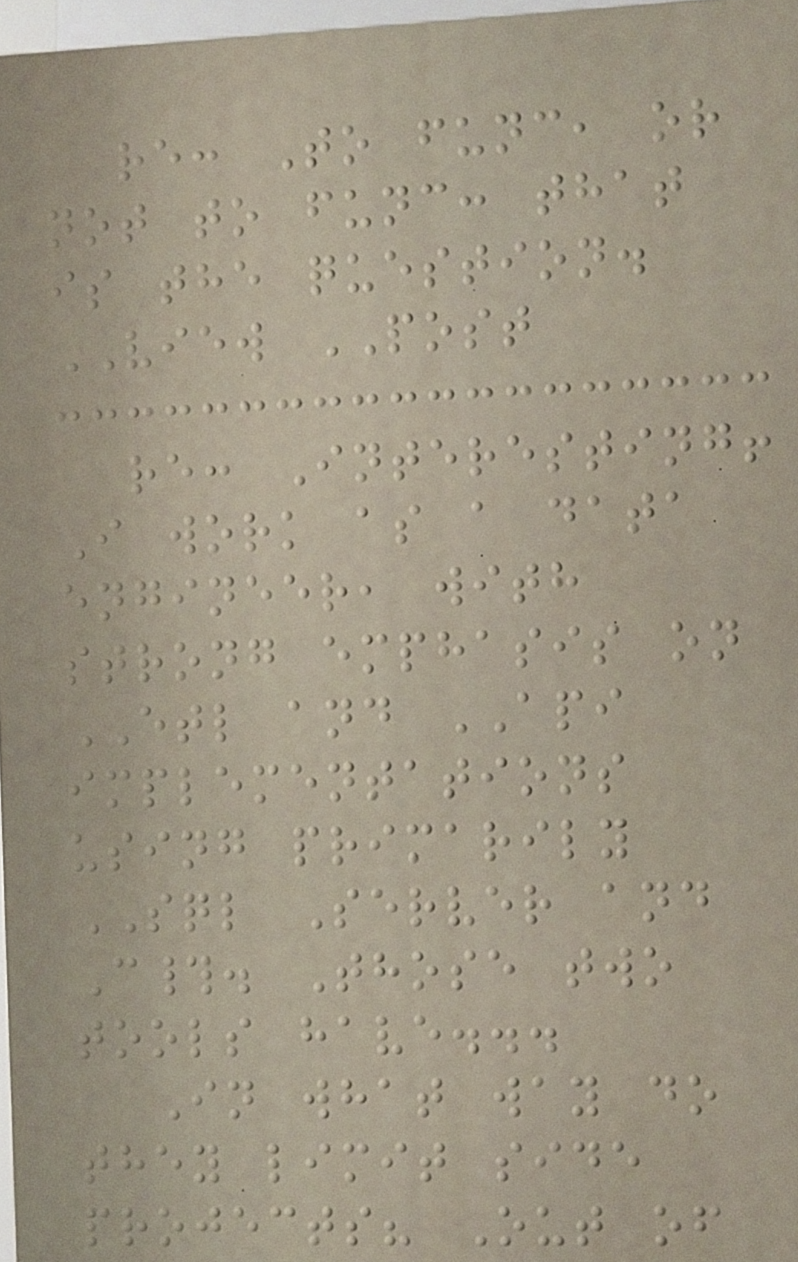re: To func, or
not to func: that
is the question.
VIEW POST
re: Interesting!
I work as a data
engineer, with
strong emphasis on
ETL and API
implementations
using primarily
SQL Server and
C#. Those two
tools have...
In what way do
they limit side
projects? Out of
